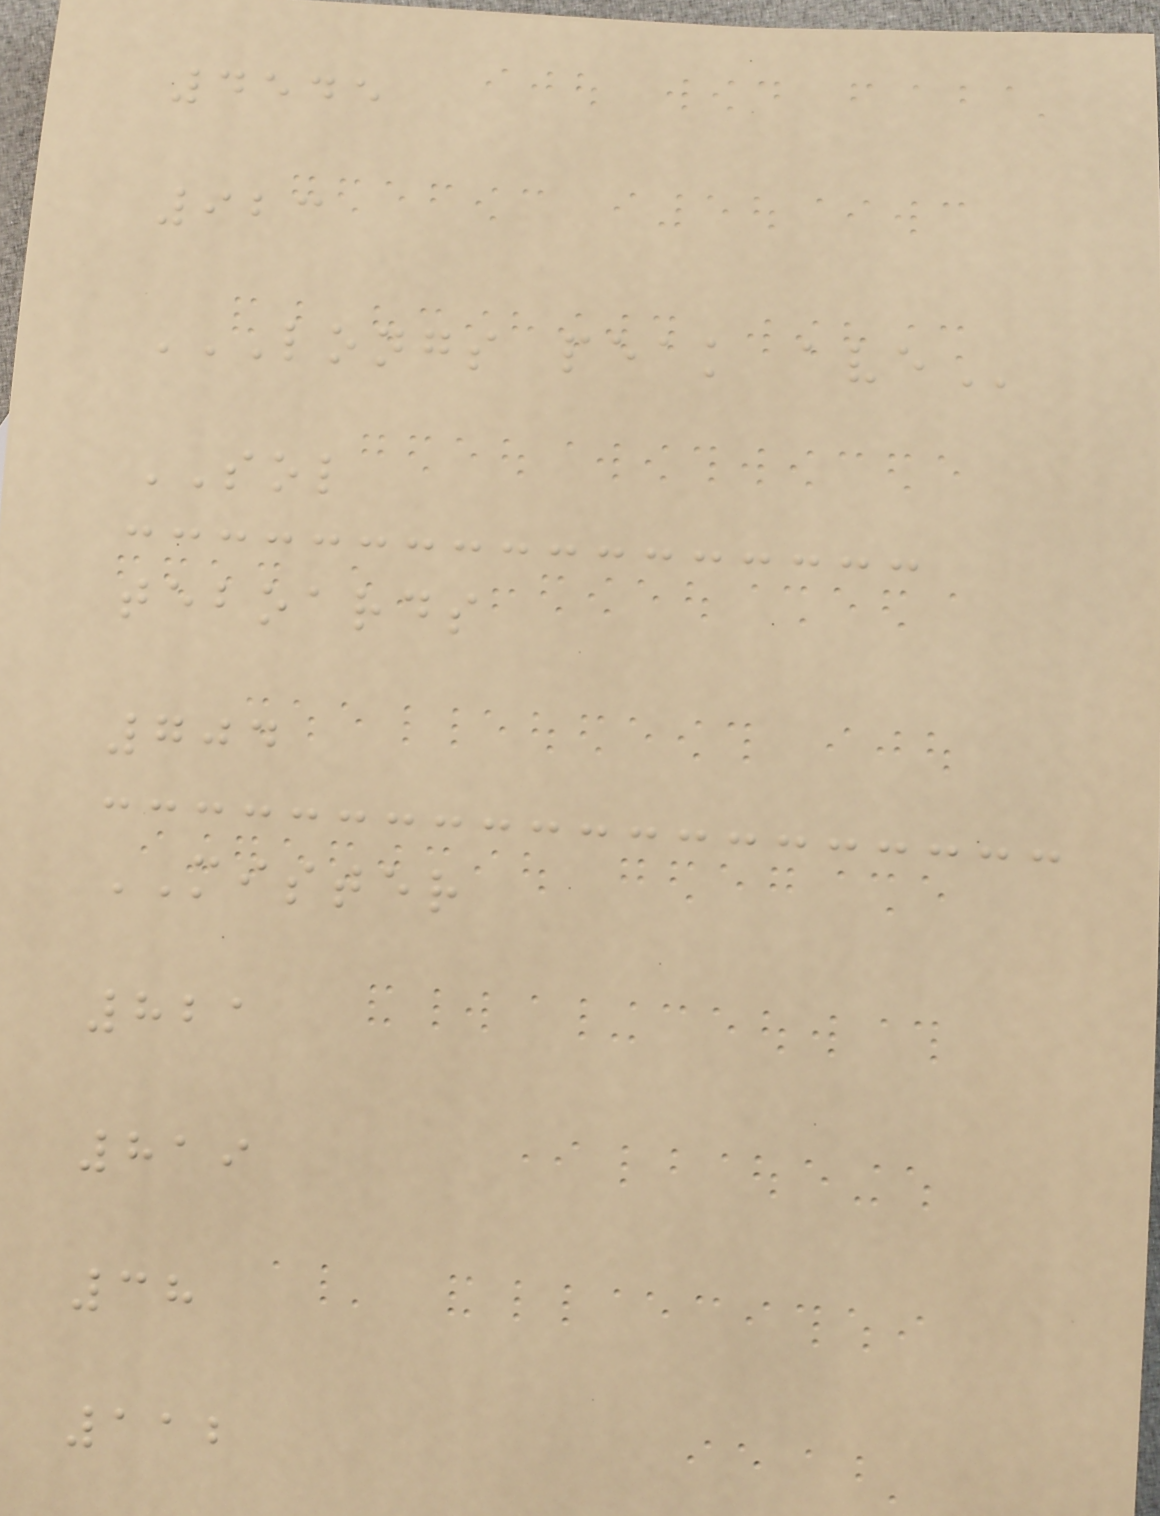4545
923
LONGS PEAK AVE
SOL
teboards
704
MISTER
821
819
38
112
